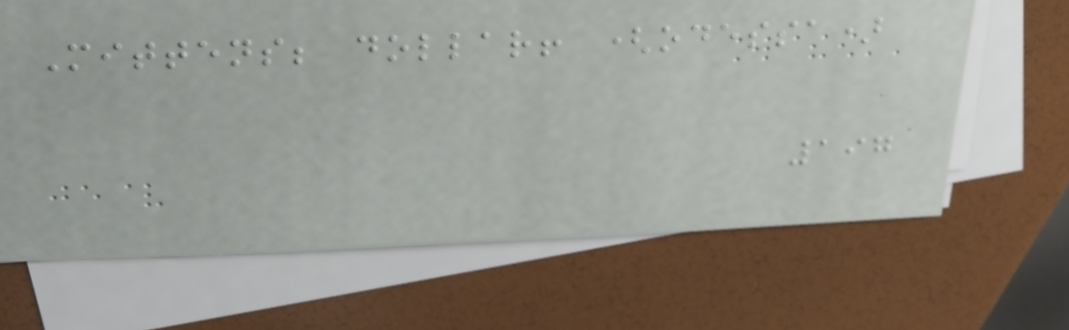Mittens; dollar! (odessa)
197
